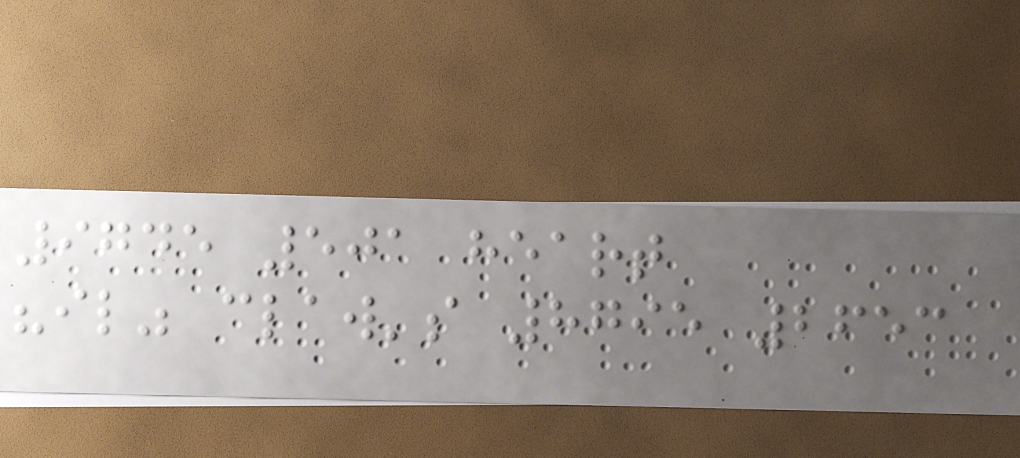9745 501 heart
"il" claw's 8795 2653
